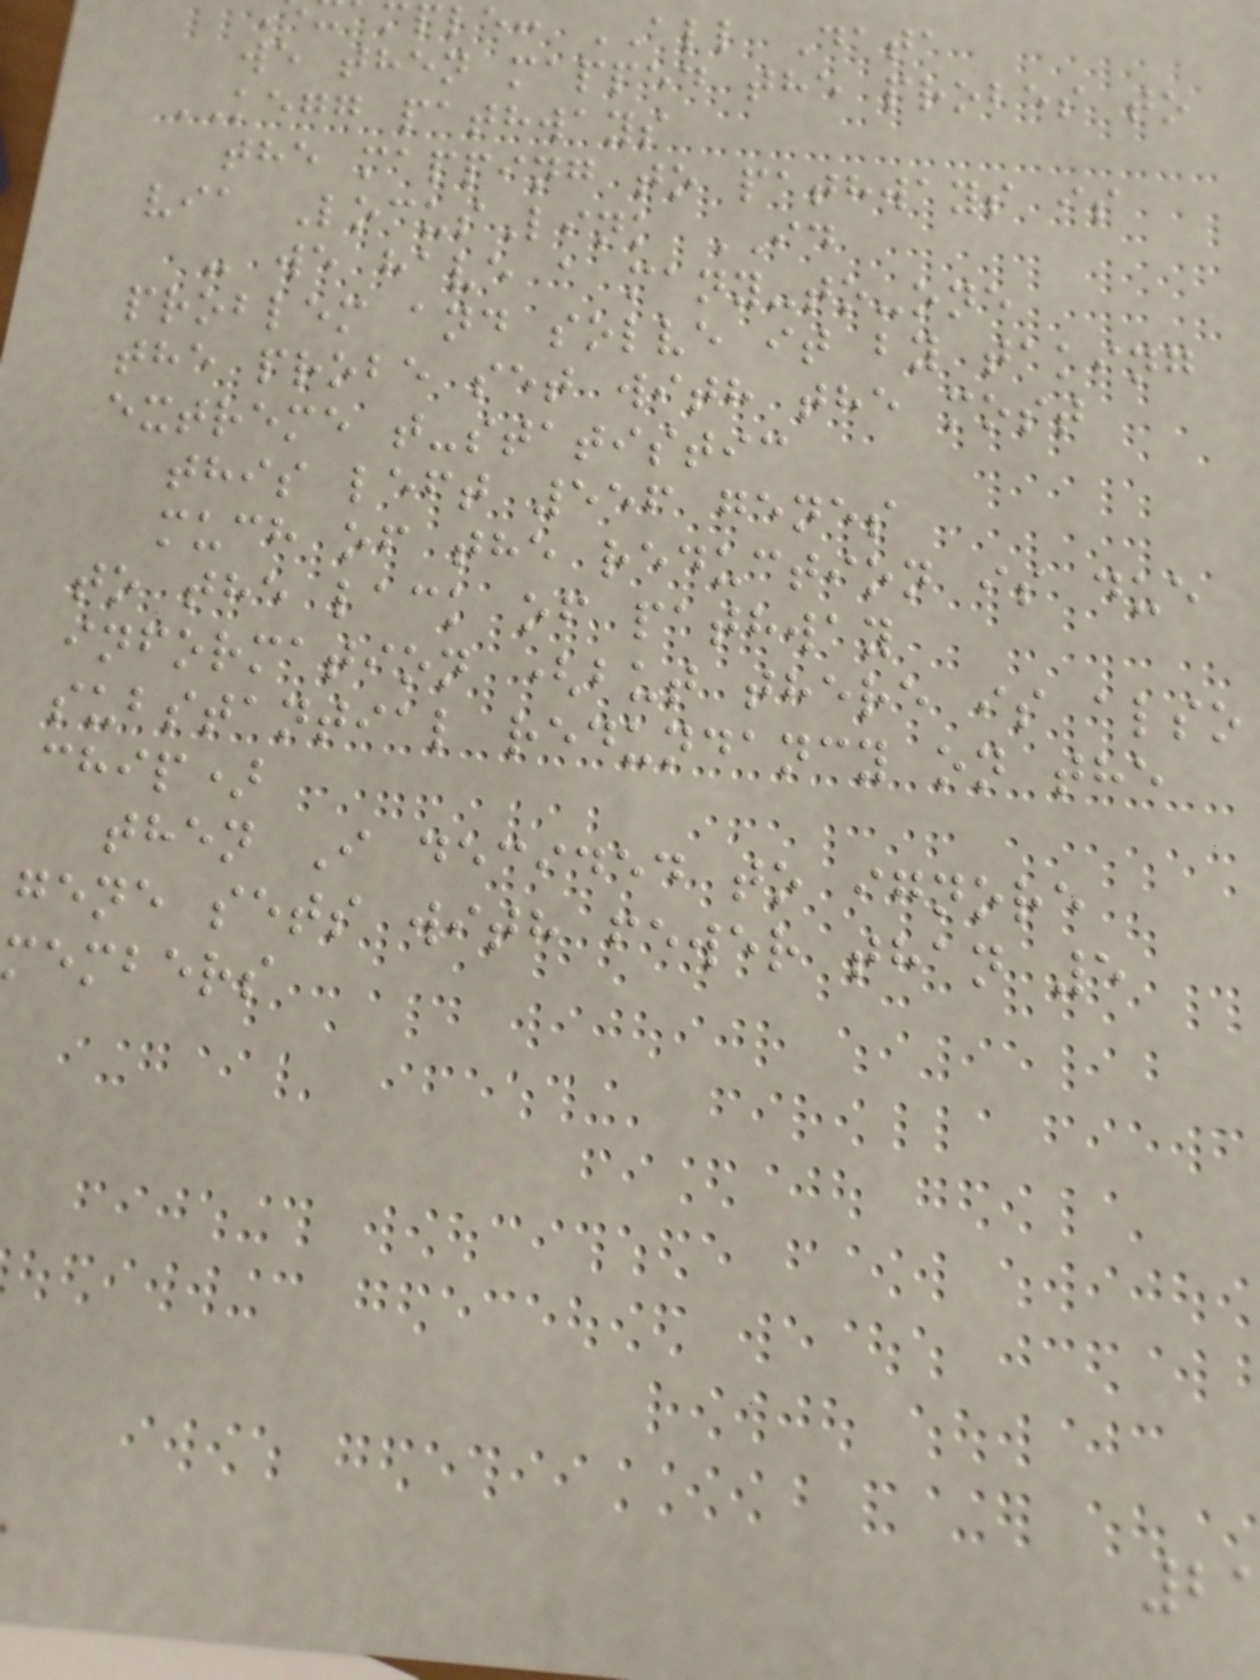ple: ALL Data
we then mapped the probes to
KEGG pathways
the mapping to pathways is
via LocusLink ID
- we have a many-to-one
problem and solve it by taking
the probe set with the most
extreme t-statistic
this left 556 genes
much of the reduction is due
to the lack of pathway
information (but there is also
substantial redundancy on the
chip)
then I decided to ignore
gene sets with fewer than 5
members
